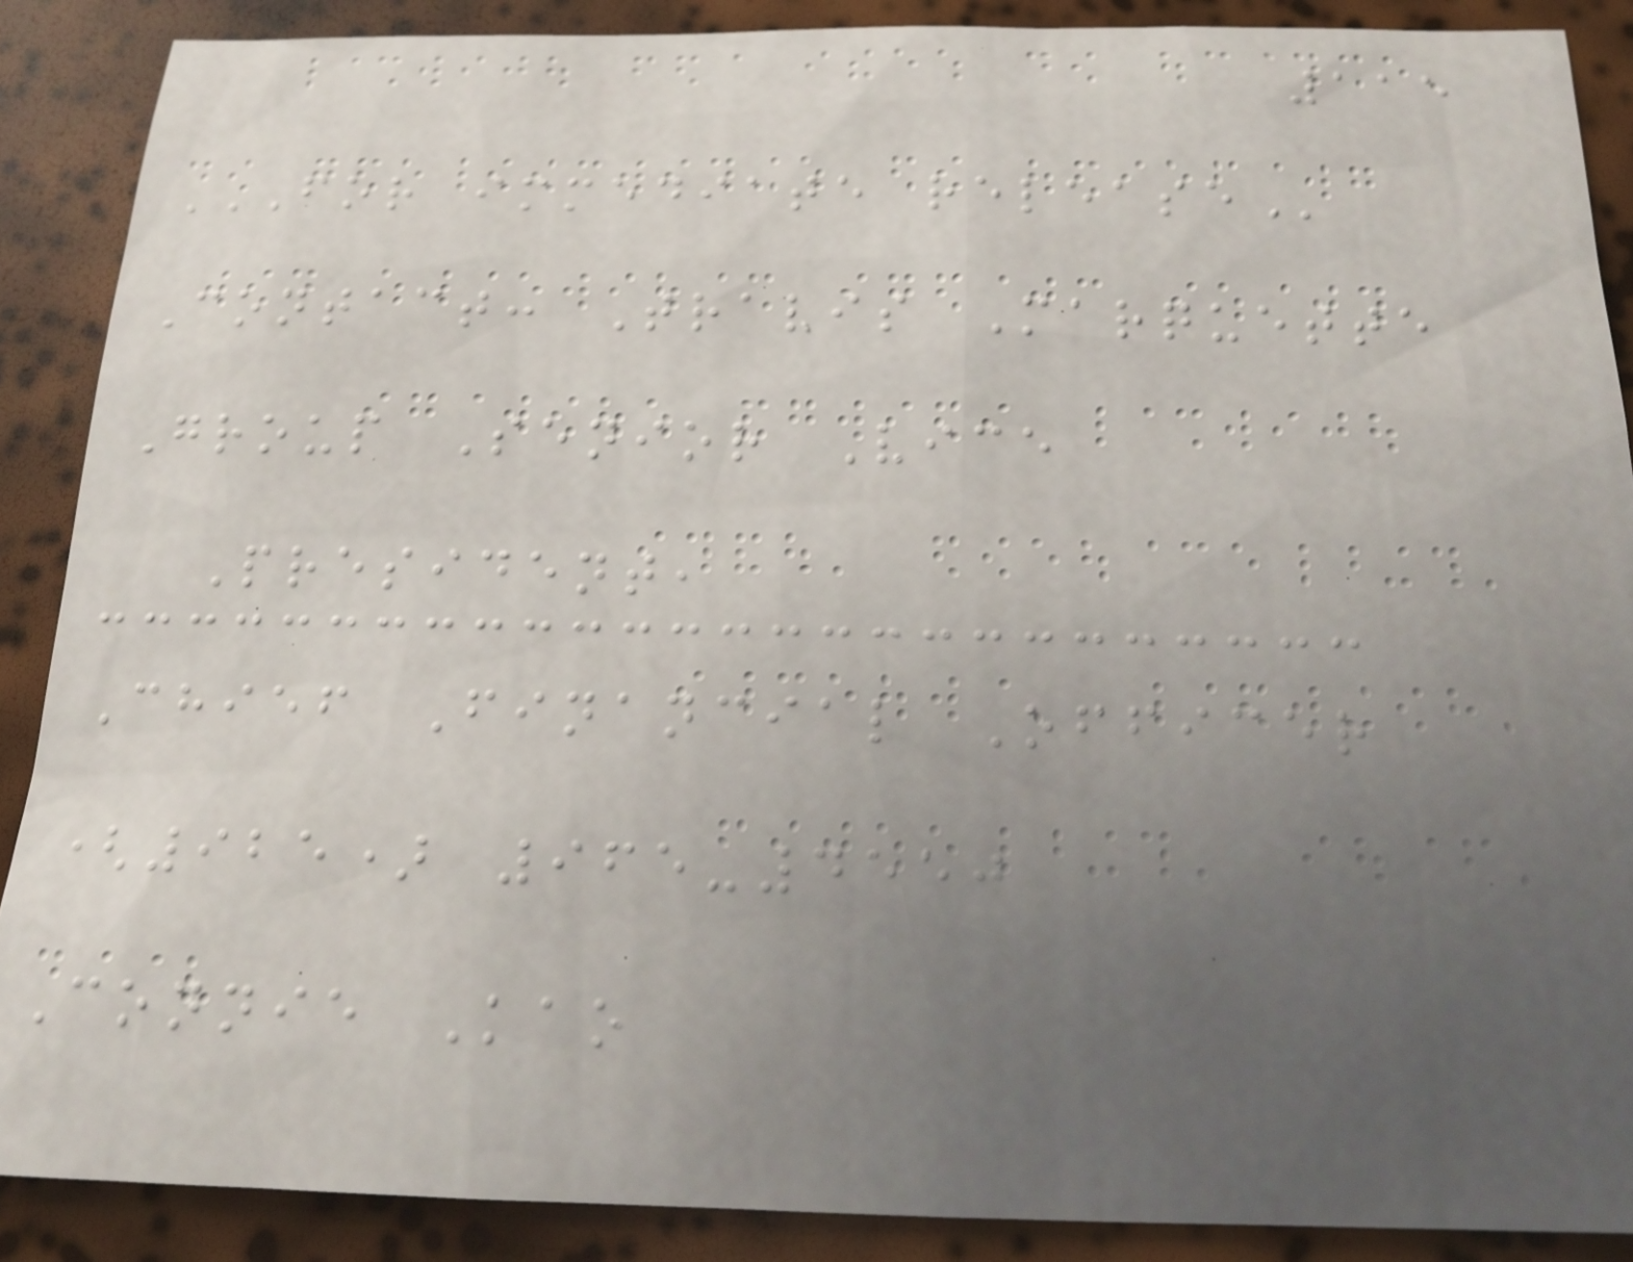115
FOR IMMEDIATE RELEASE
Contact: Travis Marquette
Group Senior Vice
President,
Chief Financial Officer
(925) 965-4550
Connie Kao
